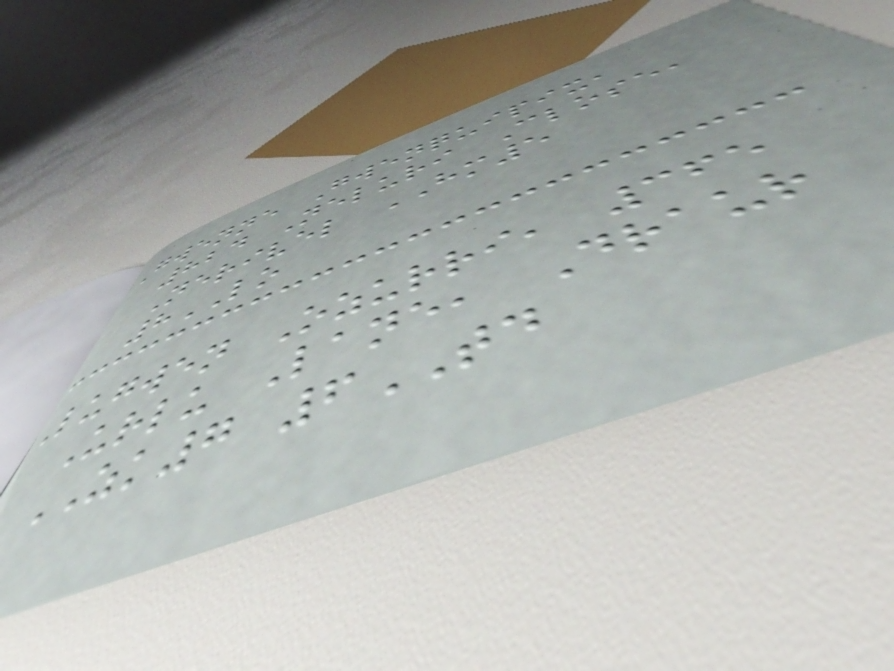Gwenne Gwenquipix,
824 Neluri Close,
Nerivel HM5
8LO
Lugwen Ozurri, 365
Urlu Lane, Draur
ZK7 6TD
